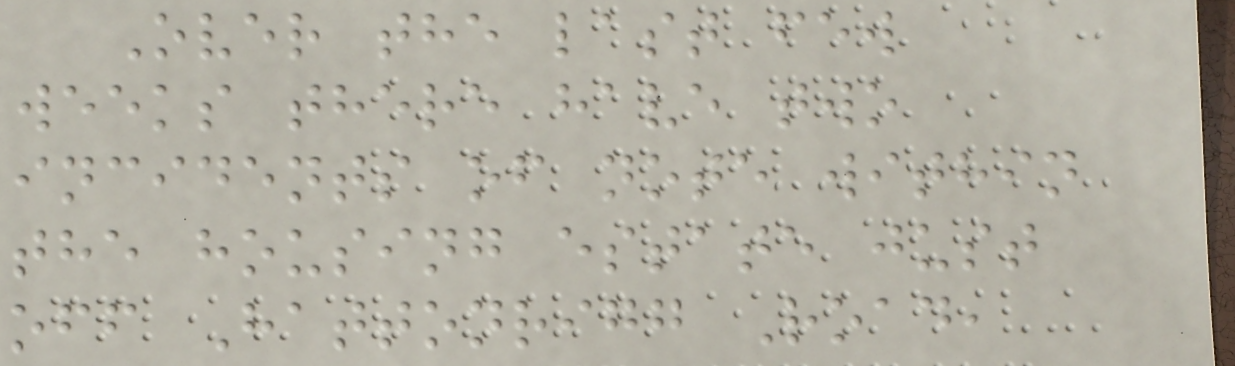Over the last few
weeks there have two
incidents of note within
the housing estate just
off Hattonrigg Road,
